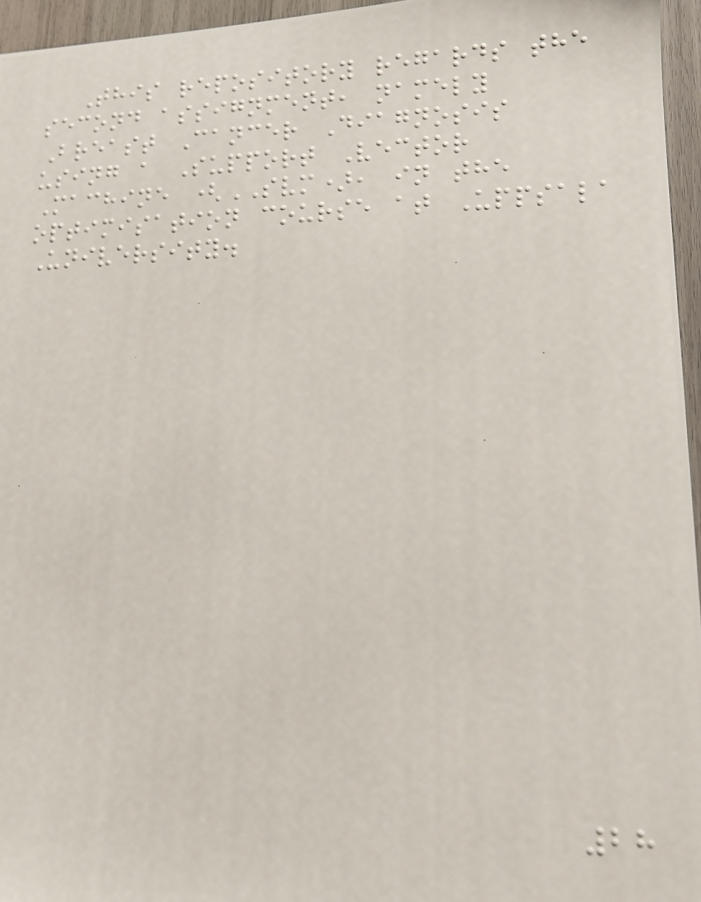This repository regards the
second assignment, namely
Breast Cancer Diagnosis
using a Support Vector
Machine (SVM), in the
optimisation course at Uppsala
University.
28
